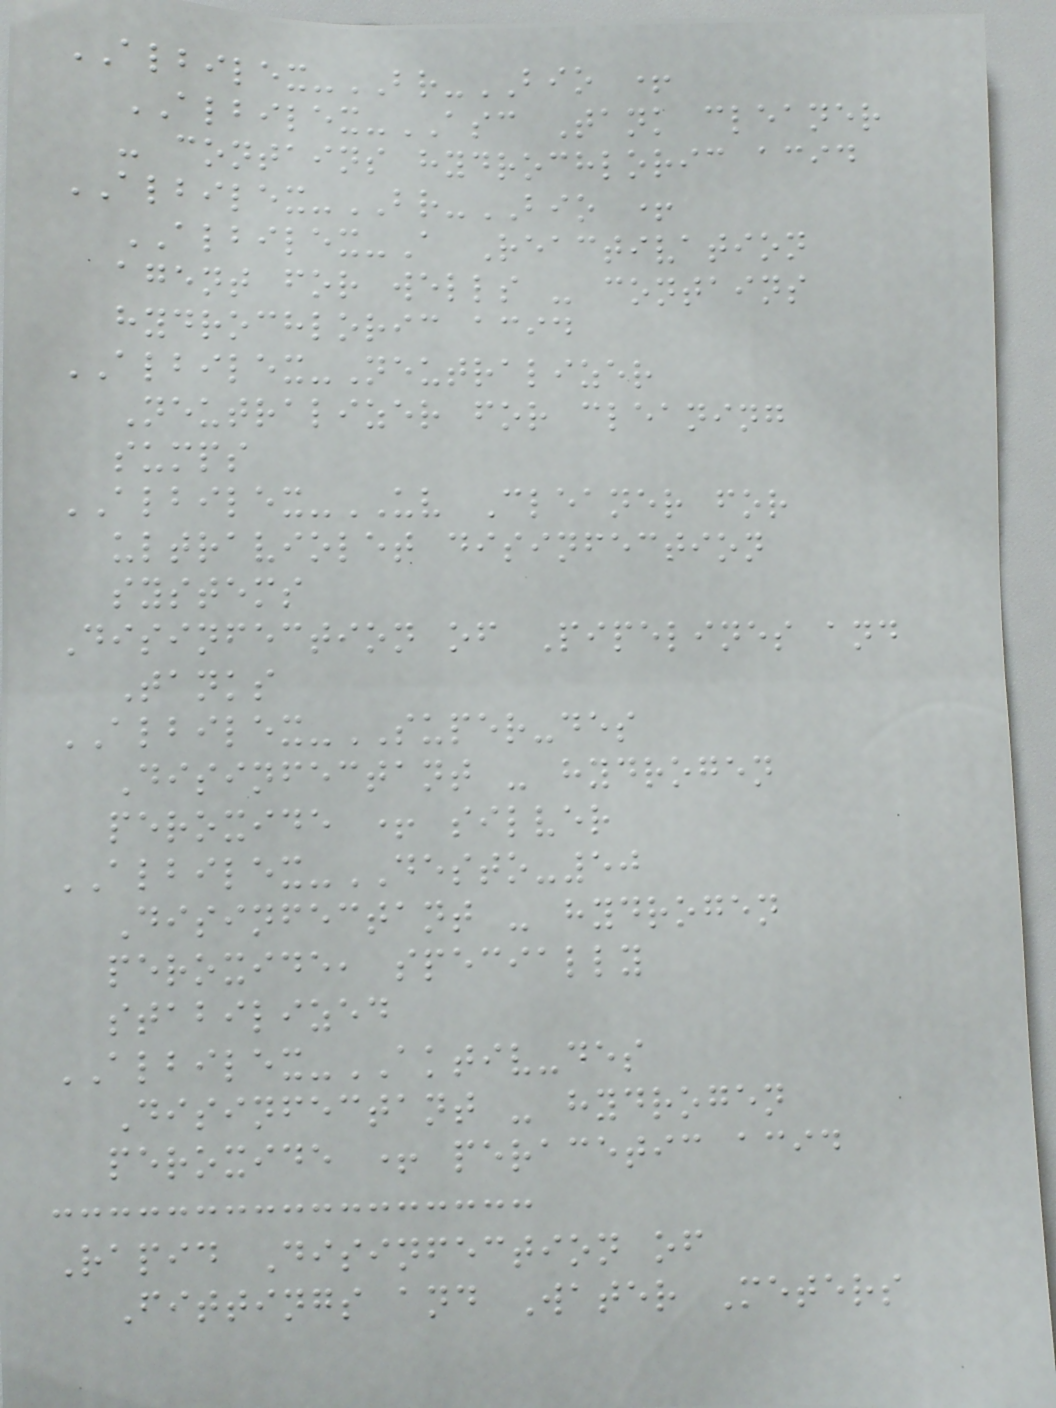ALBILEX-BR-BIO +
ALBILEX-ASC Tank cleaner
- contains hydrochloric acid
ALBILEX-BR-BIO +
ALBILEX-A Reactivation
agent for wells - contains
hydrochloric acid
ALBILEX-Neutralizer
Neutralizer for cleaning
sumps
ALBILEX-UV Cleaner for
ultraviolet disinfection
systems
Disinfection of Pipelines and
Tanks
ALBILEX-SUPER-des
Disinfectant - hydrogen
peroxide + silver
ALBILEX-DESTO-50
Disinfectant - hydrogen
peroxide, specially
stabilized
ALBILEX-AKTIV-des
Disinfectant - hydrogen
peroxide + peracetic acid
Rapid Disinfection of
Fittings and Water Meters
